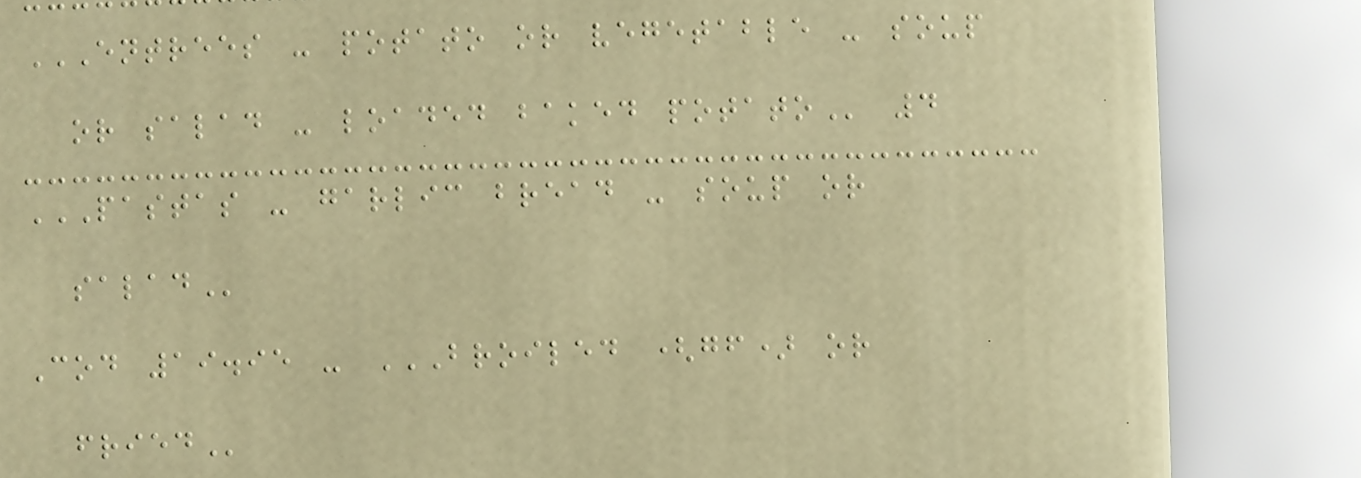ENTREES - POTATO OR VEGETABLE - SOUP
OR SALAD - LOADED BAKED POTATO 4
PASTAS - GARLIC BREAD - SOUP OR
SALAD
Cod 19.95 - BROILED (GF) OR
FRIED
